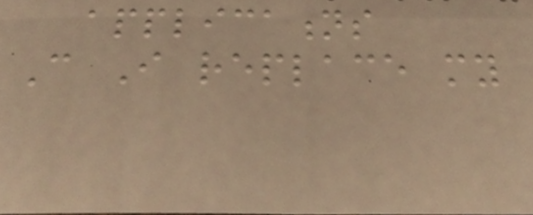applications
Can I replace my
